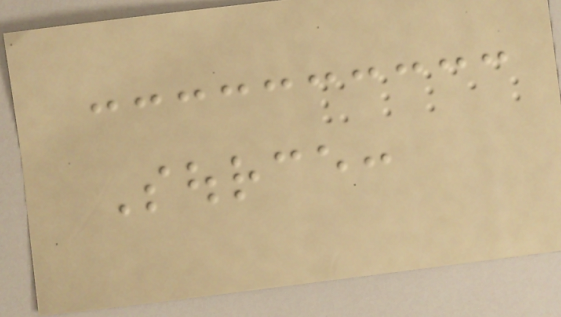Source:
